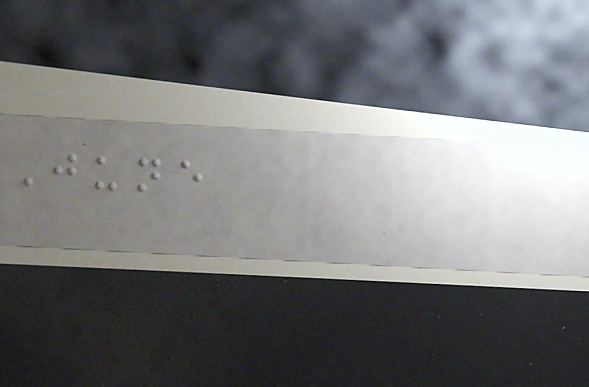June
